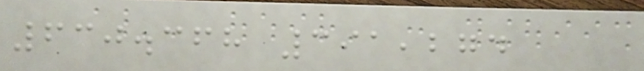630.368 391,274
